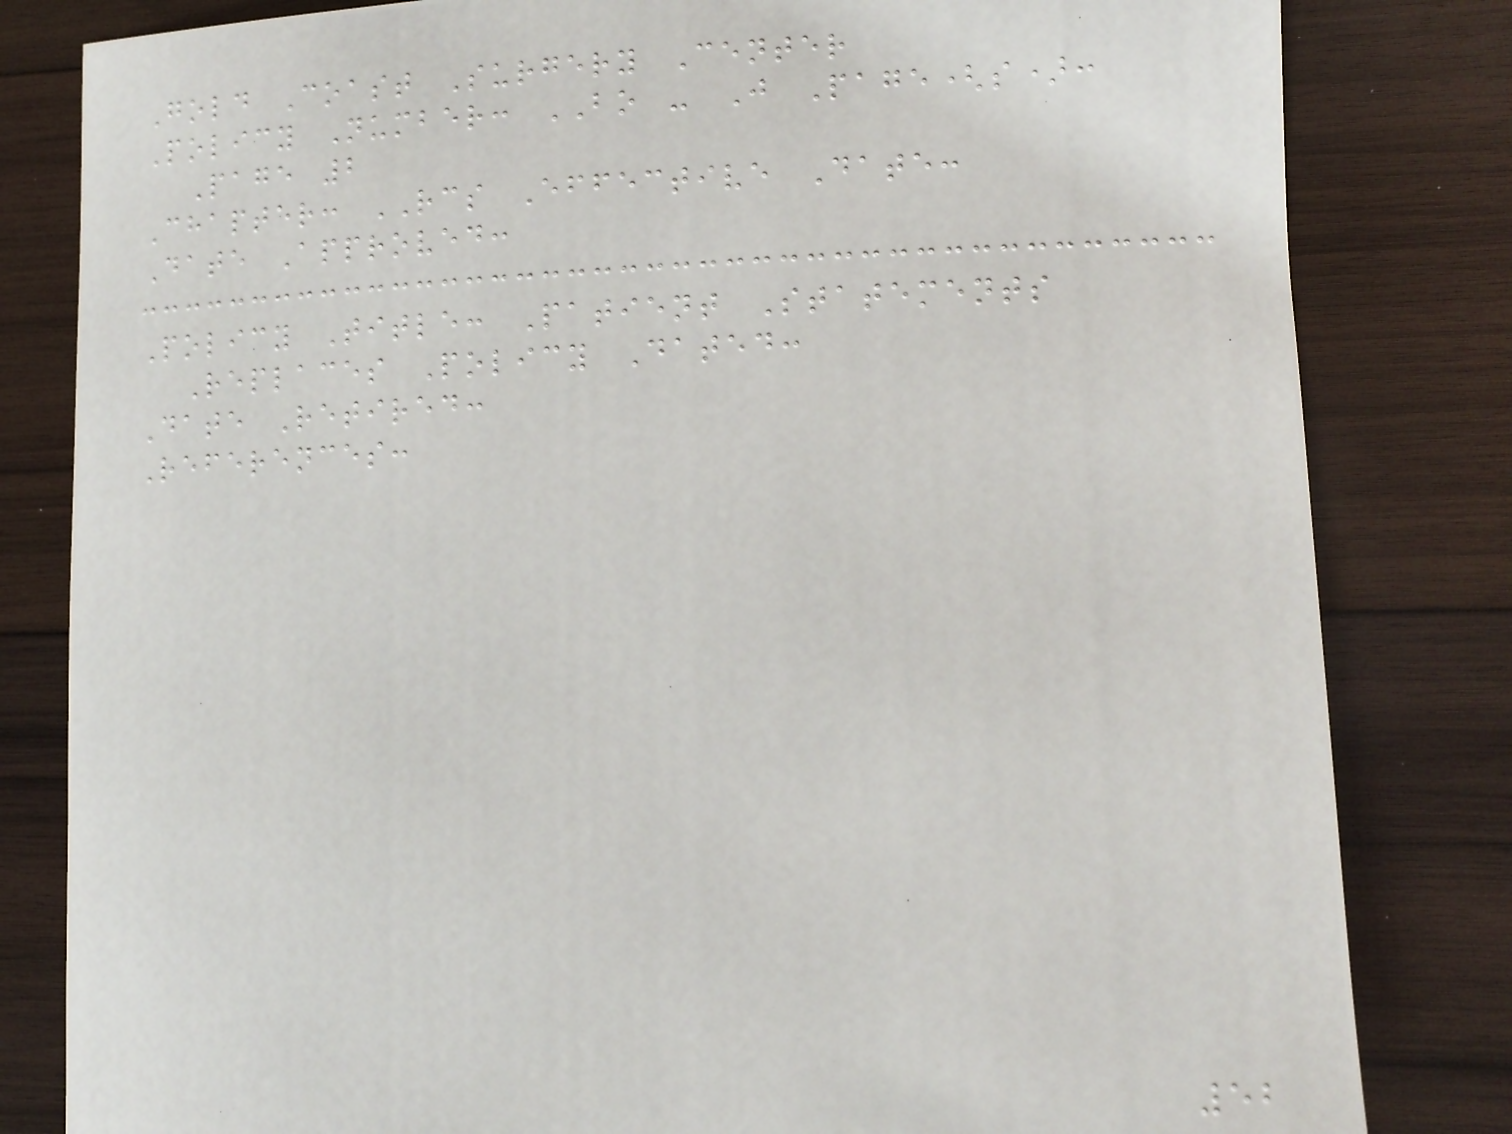Gold Coast Surgery Center
Policy Number: BO - J Page(s):
Page 2
Chapter: RCS Effective Date:
Date Approved:
Policy Title: Patient Statements
Replaces Policy Dated:
Date Retired:
References:
52
